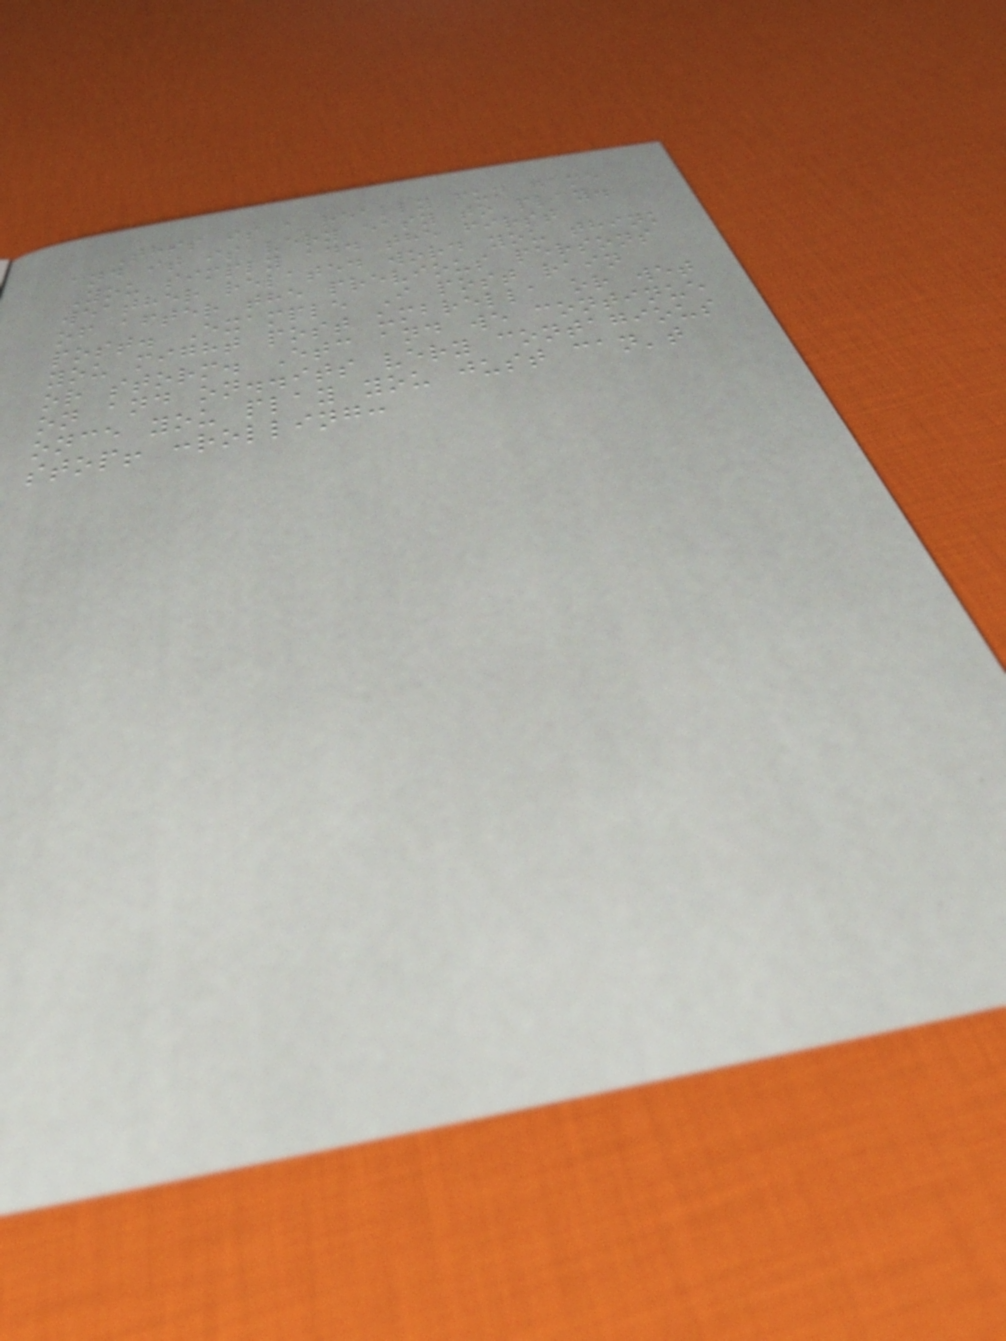This is a really fun game
and it is very easy to play.
You simply add the first
weather related word you think
of after the previous persons
post. Example I post rain
you might post umbrella or wet
or storm. Etc and we continue
on and on..its very contagious
once you play you just can't
stop! :rolling:
